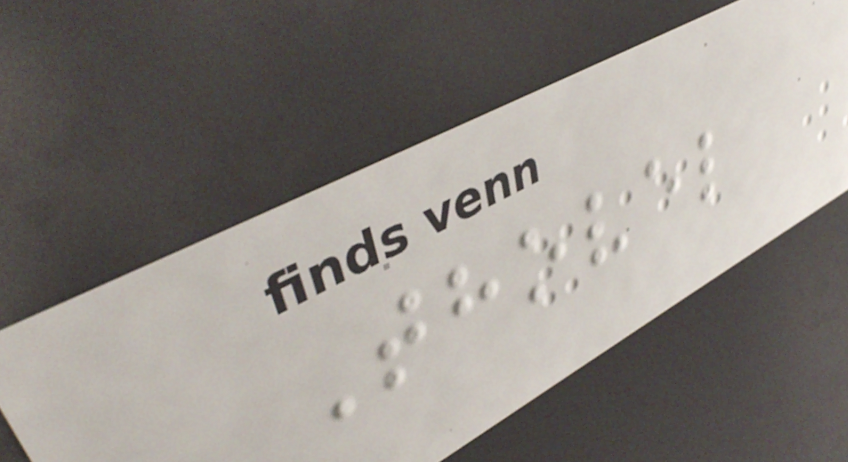Thovel
